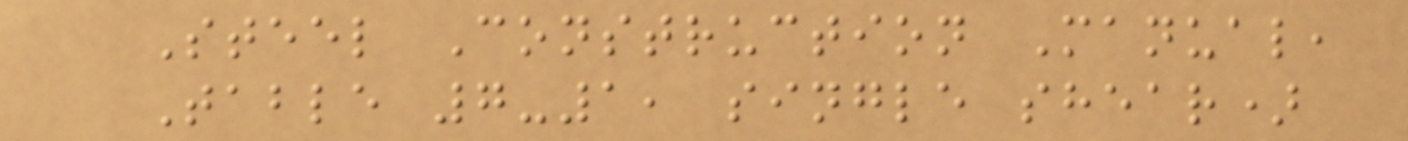Steel Construction Manual,
Table 7-1, single shear)
